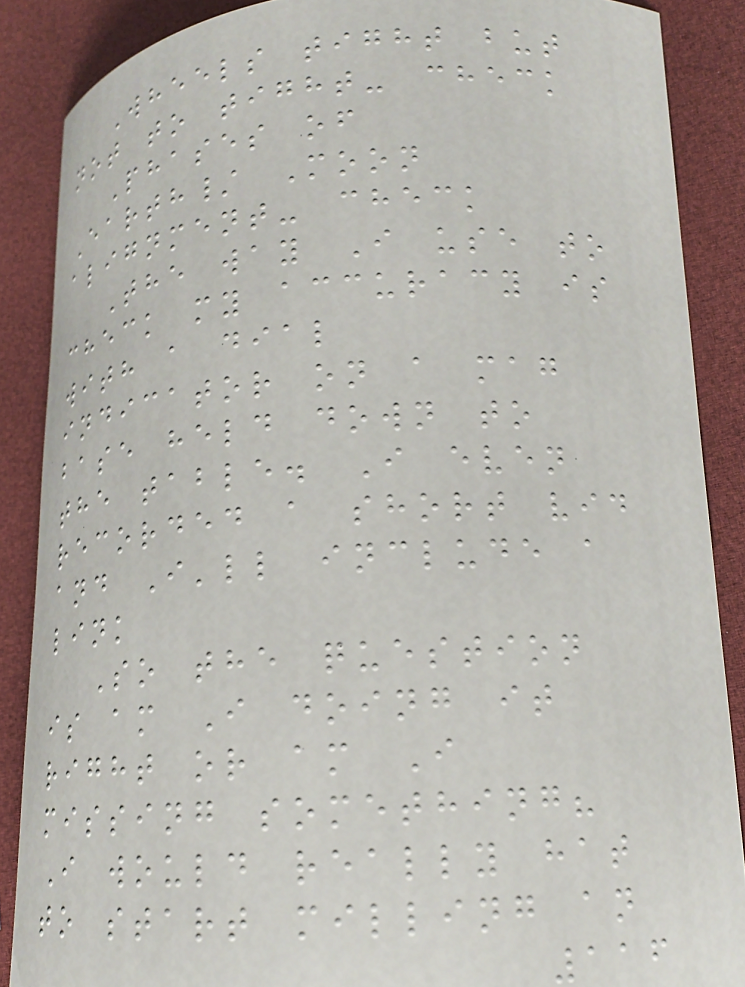Wheels tight but
not to tight- check
Phases of
Earth/ Moon
alignment- check
The way I use to
check my accuracy is
with a dial
indicator on a mag
base held down to
the table. I even
recorded a short vid
and I'll include a
link
So the question
is am I doing it
right or am I
missing something?
I would really hat
to start milling an
116
